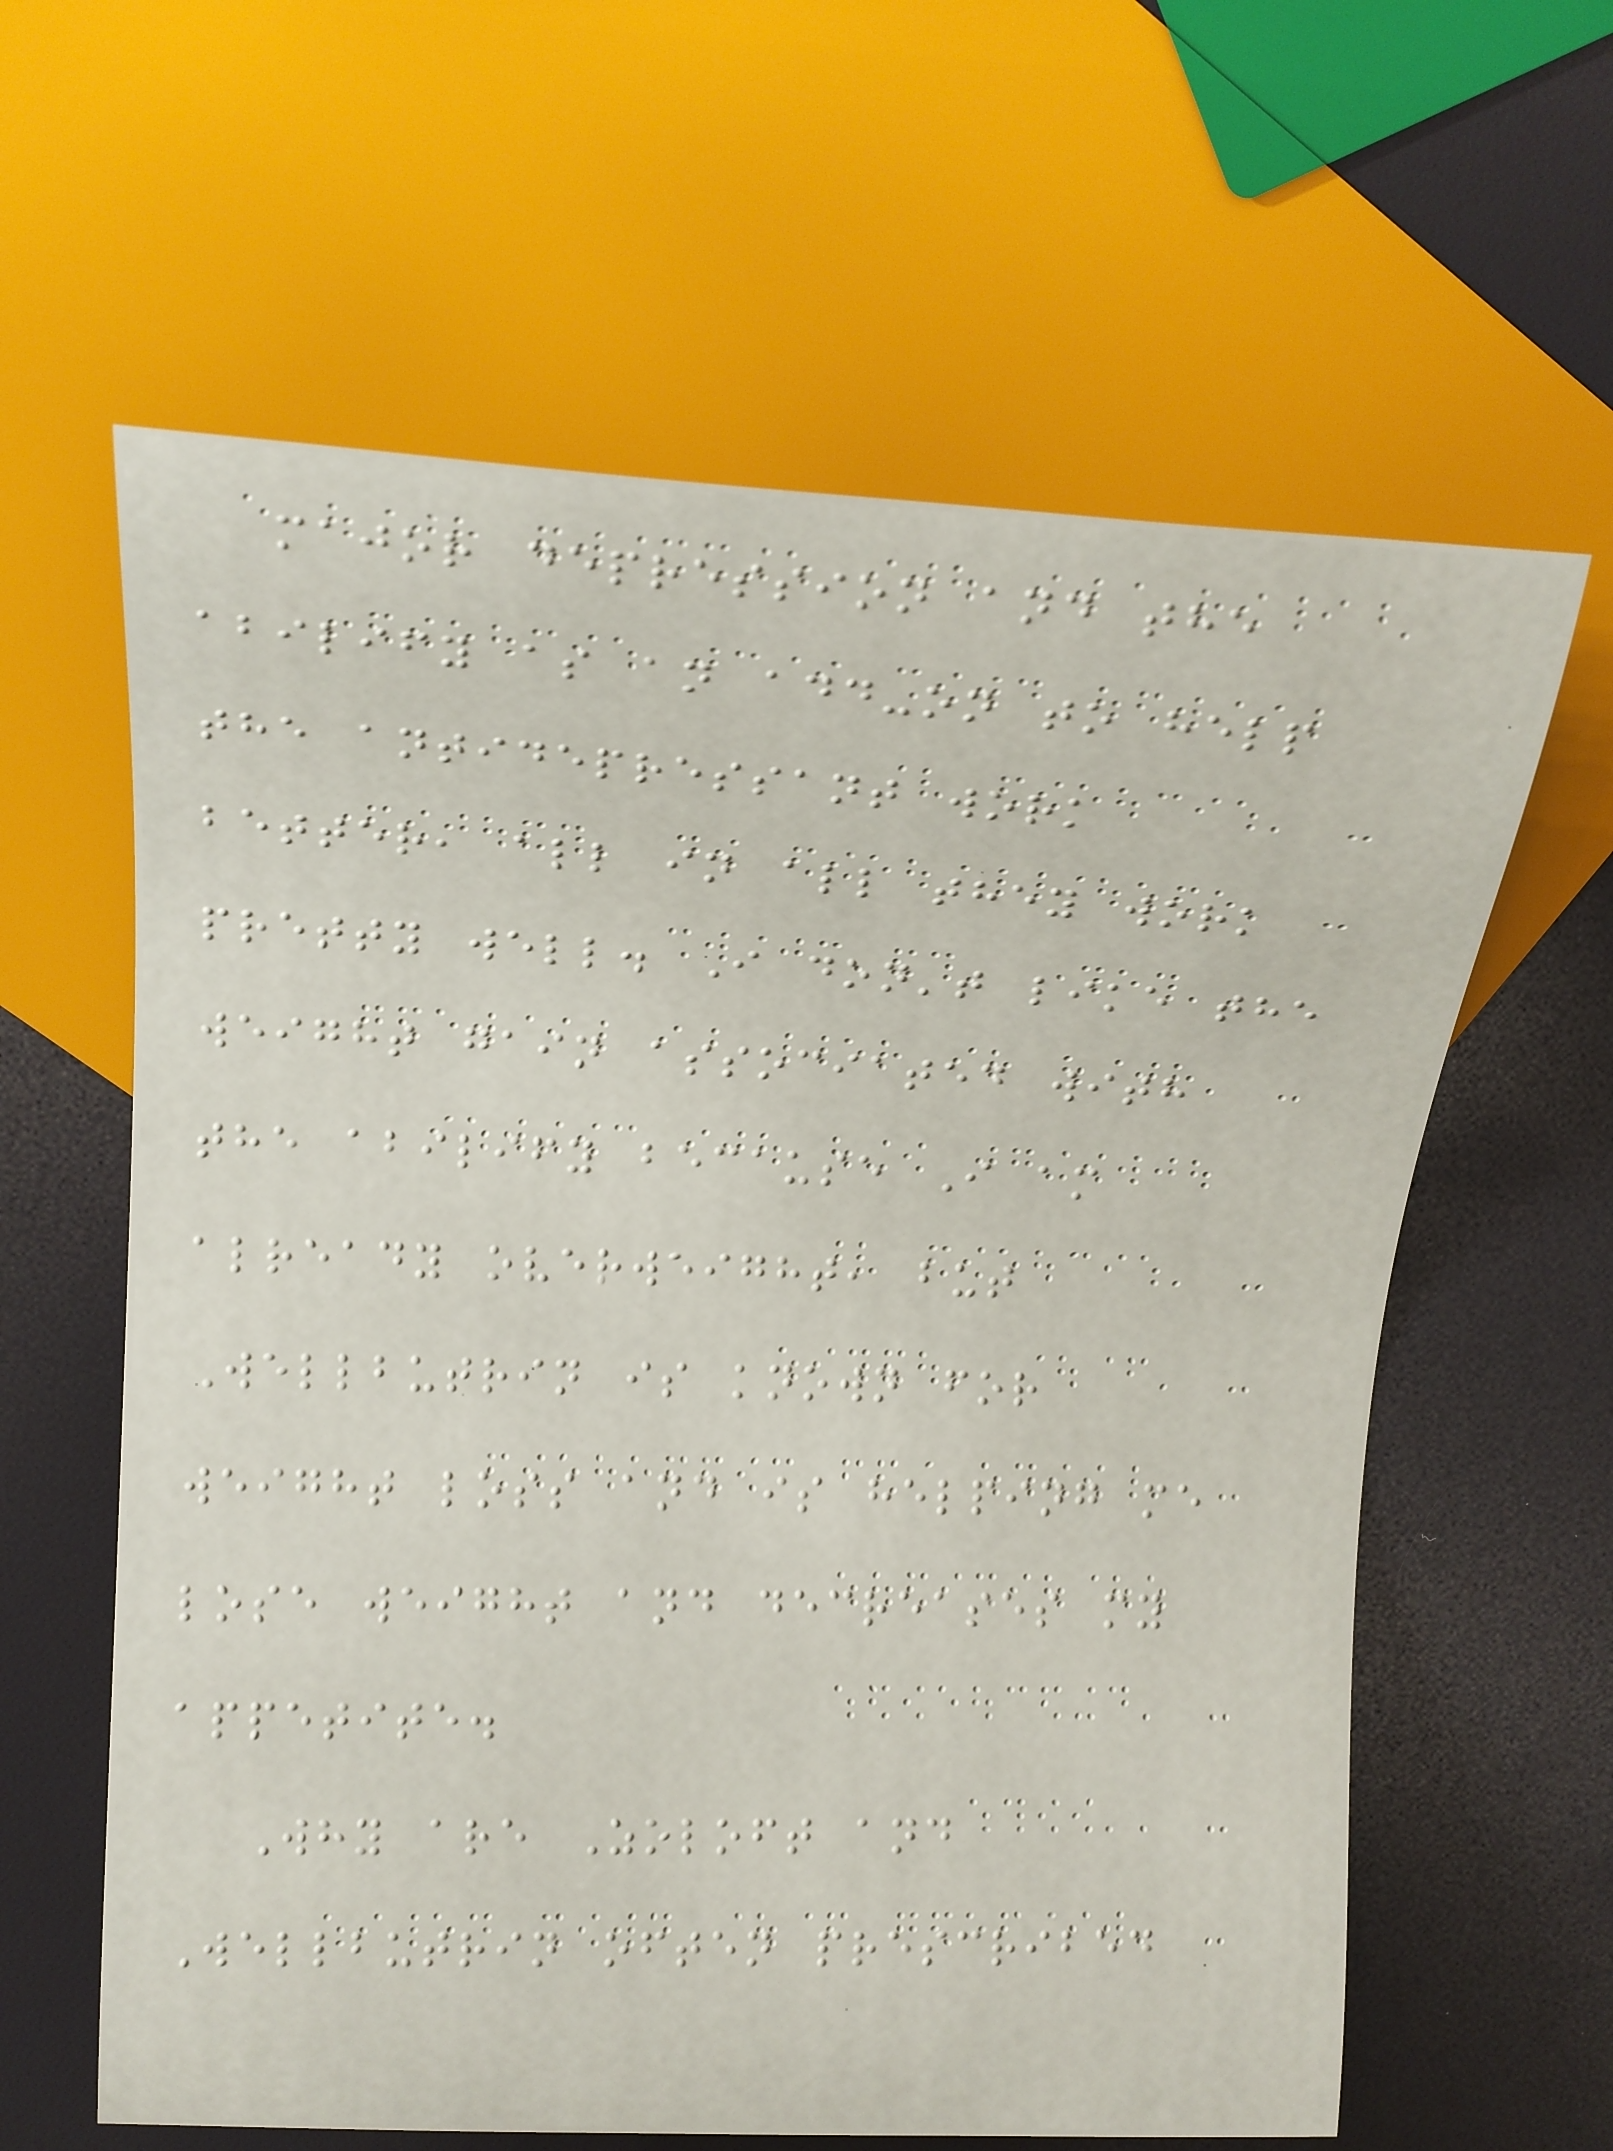major depression and the
abilify as an add-on to help
the antidepressant work
better, all in all they work
pretty well. I don't like the
weight gain associated with
the abilify because I am
already overweight, but
Wellbutrin is known for
weight loss and is helping me
lose weight and decreases my
appetite.
Why are Zoloft and
Wellbutrin often prescribed
